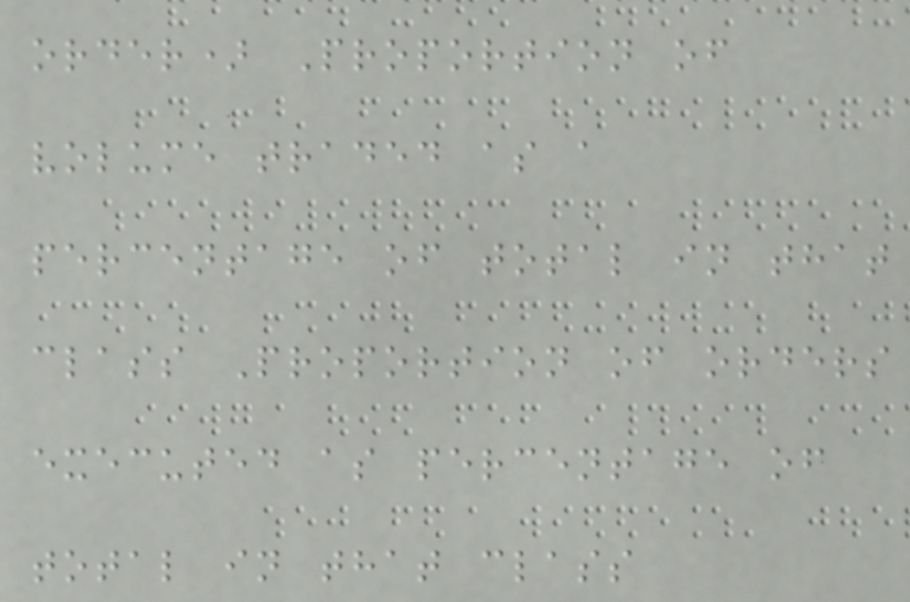order) Proportion of
volume traded as a
percentage of total in that
class Proportion of orders
executed as percentage of
total in that class
